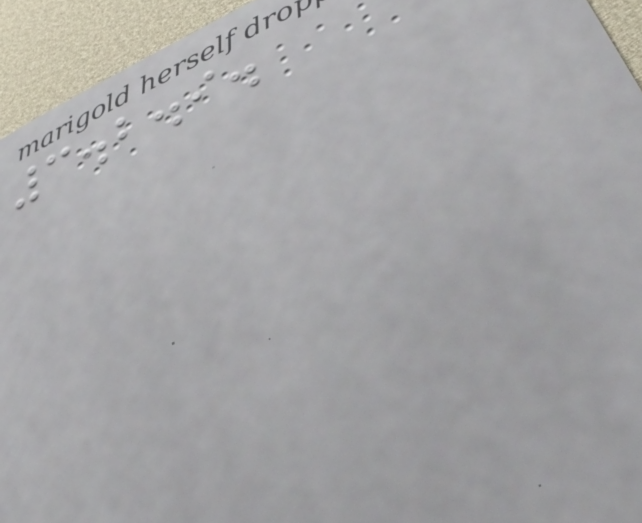3.2.9.
